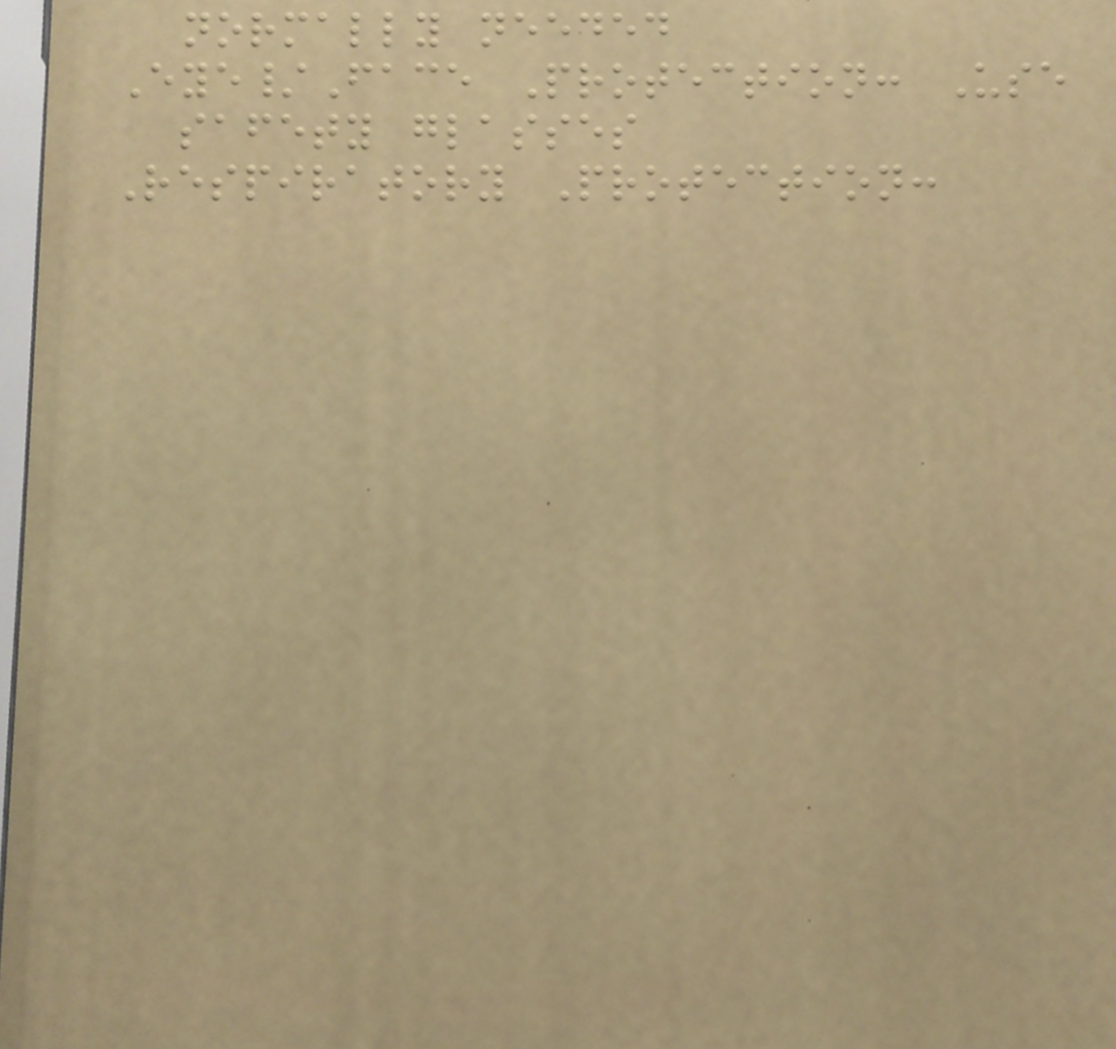normally needed
Eye/Face Protection: Use
safety glasses
Respiratory Protection:
